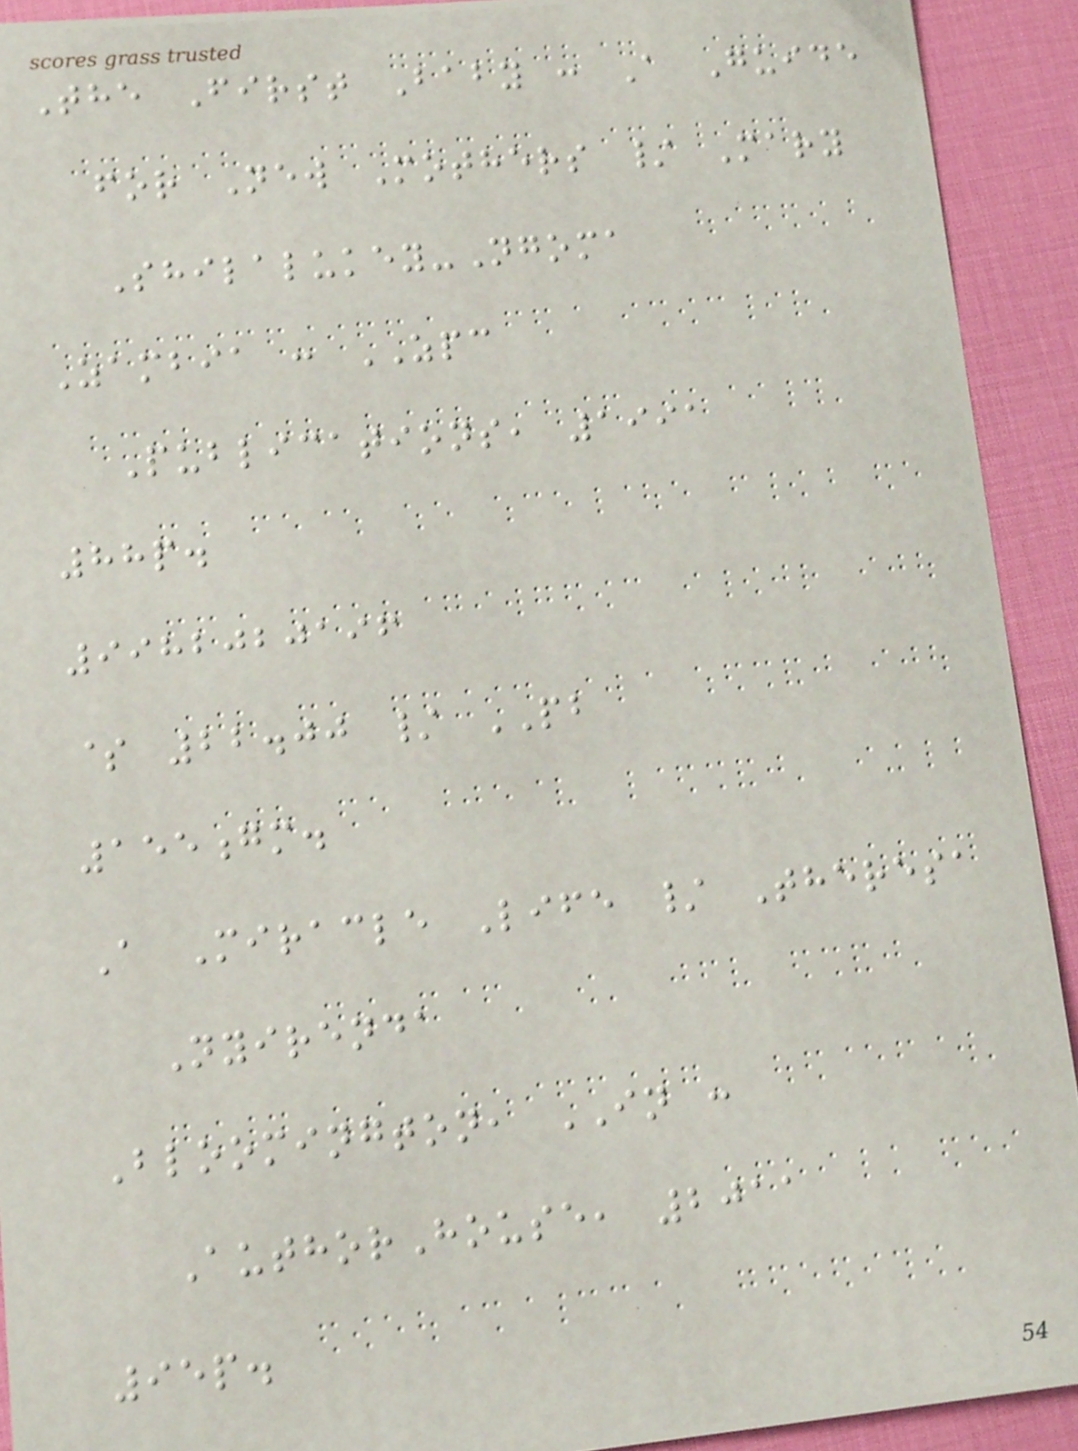The First Baby : A Guide
for New Mothers / Mary
Shilalukey-Ngoma
Zambia : ZPC
Publications, 1991
88p.
9982020196
$ 22.00 / PB
155gm.
A Miracle Life / Theresa
Nyirenda
Bloomington, IN :
AuthorHouse, 2011
95p.
